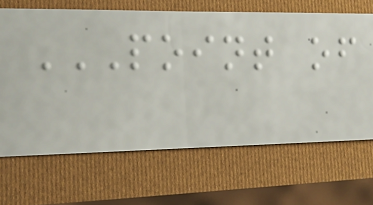POINT OF
